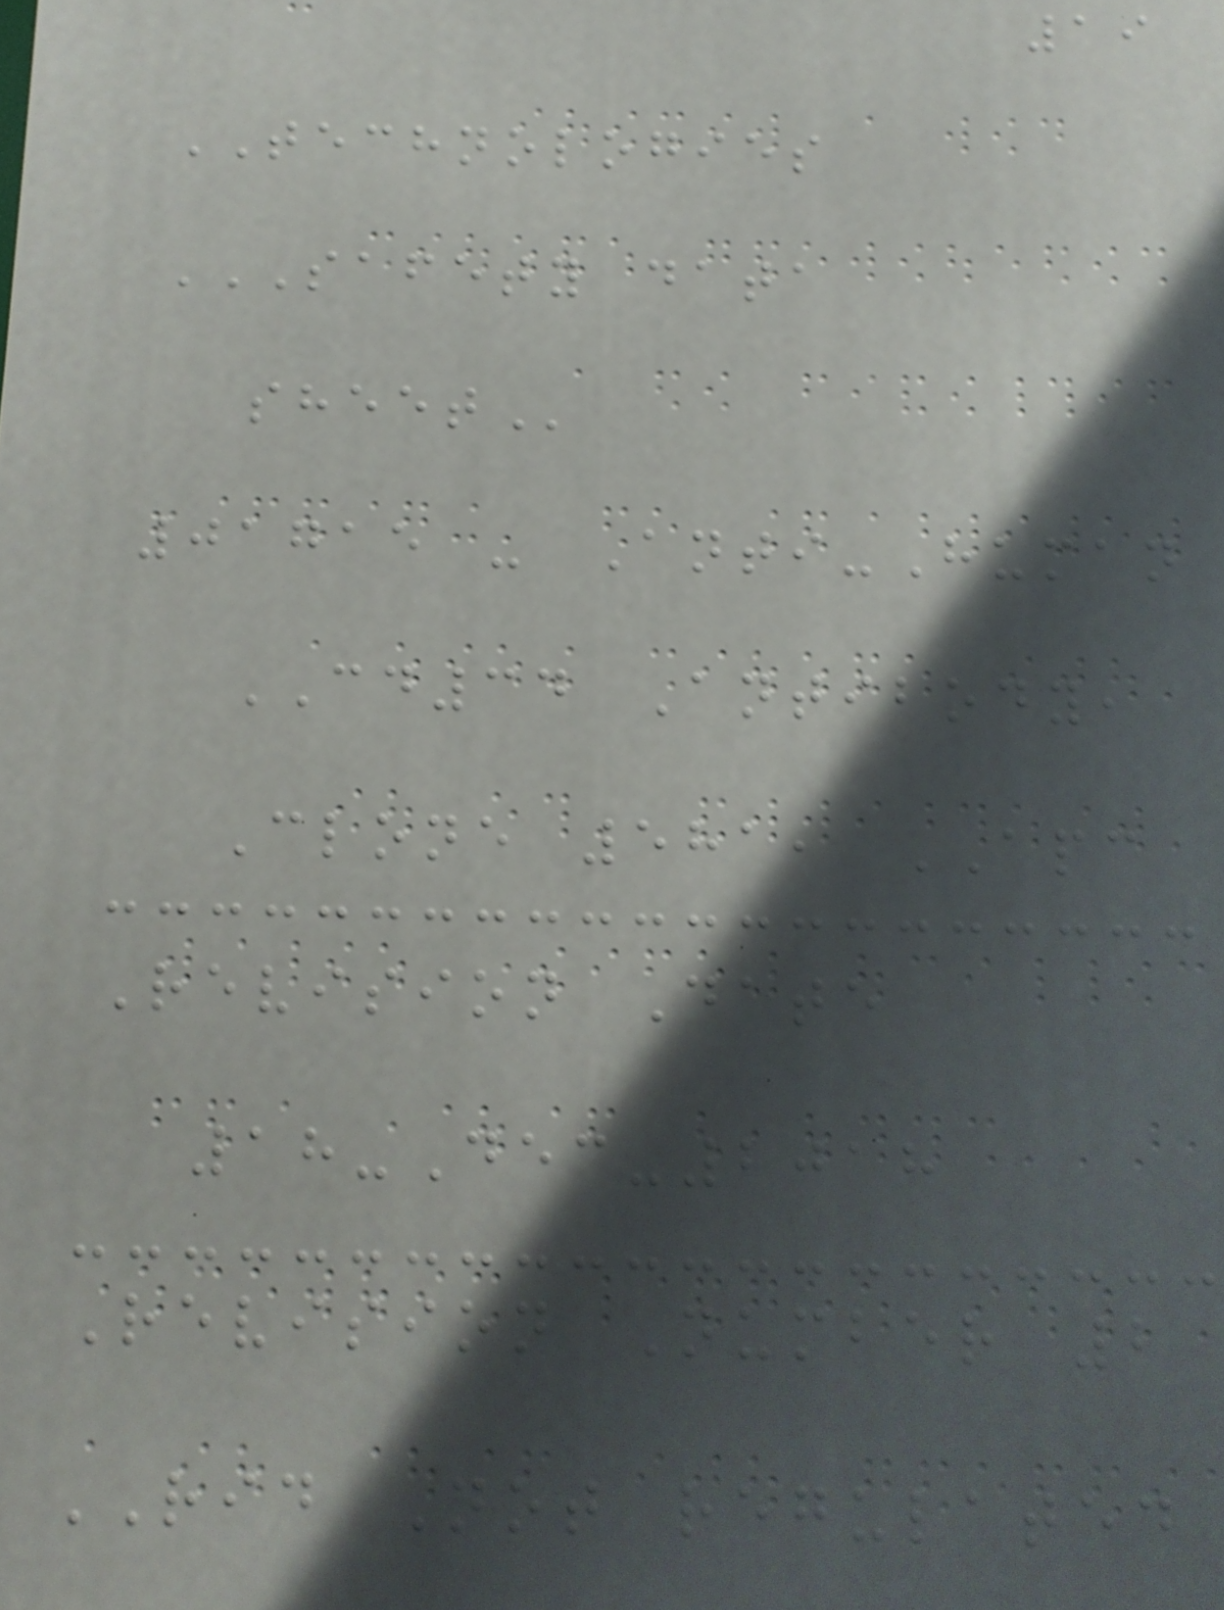19
TECHNOLOGIES
SAFETY DATA
SHEET
01715 - Anti-Human
CD34 Antibody,
Clone 581, APC
Revision Date
18-Dec-2018
Revision Number 2
RID Not regulated
